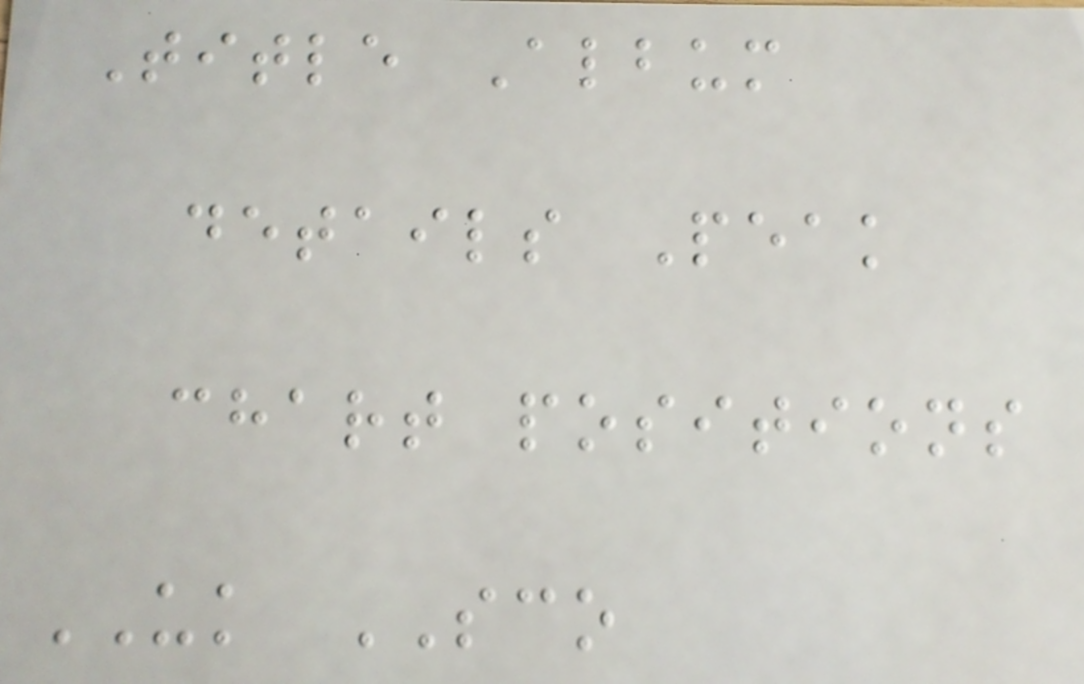Title Album
details Peak
chart positions
UK SCO
